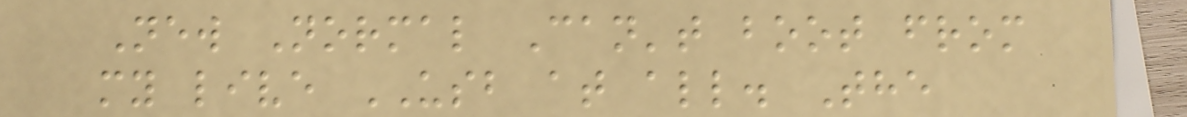New Normal Can't boot from
my live USB at all. The
